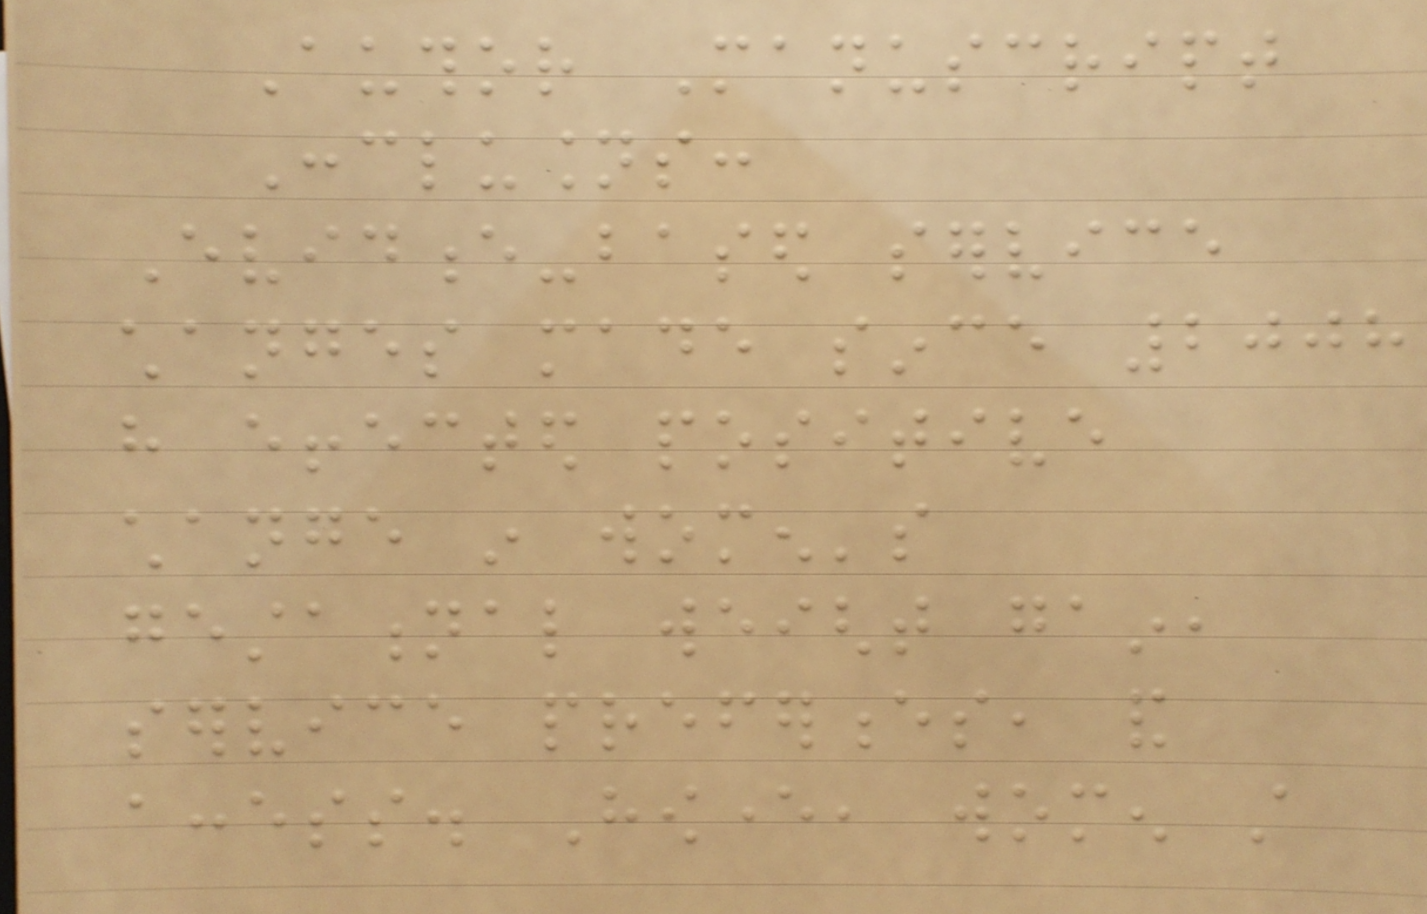Author Manuscript
Conclusions:
Evidence-based service
changes made since 2008
have effected positive
change in women's
gestational weight gain,
service preferences, and
access. However, women still
